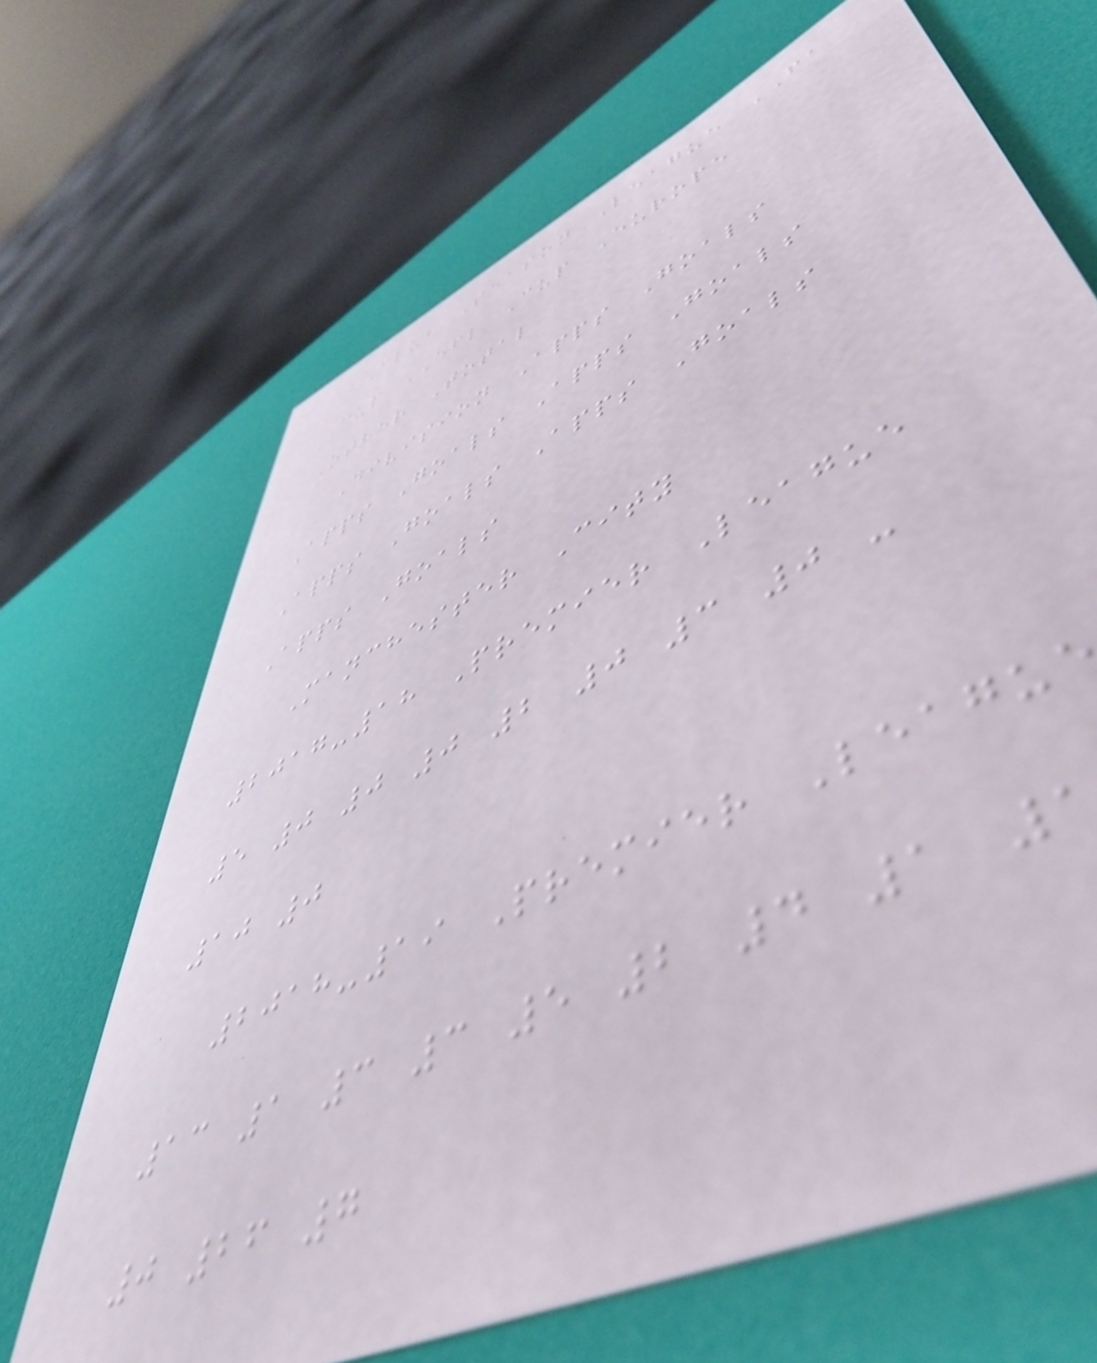Club Season League FA
Cup EFL Cup Europe
Other Total
Division Apps Goals
Apps Goals Apps Goals
Apps Goals Apps Goals
Apps Goals
Manchester City
2017-18 Premier League
5 0 0 0 2 0 3 0 -
10 0
2018-19 Premier League
13 1 3 3 5 2 4 1 1
0 26 7
